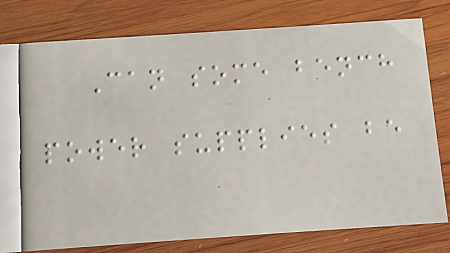Can some bench
power supplies be
